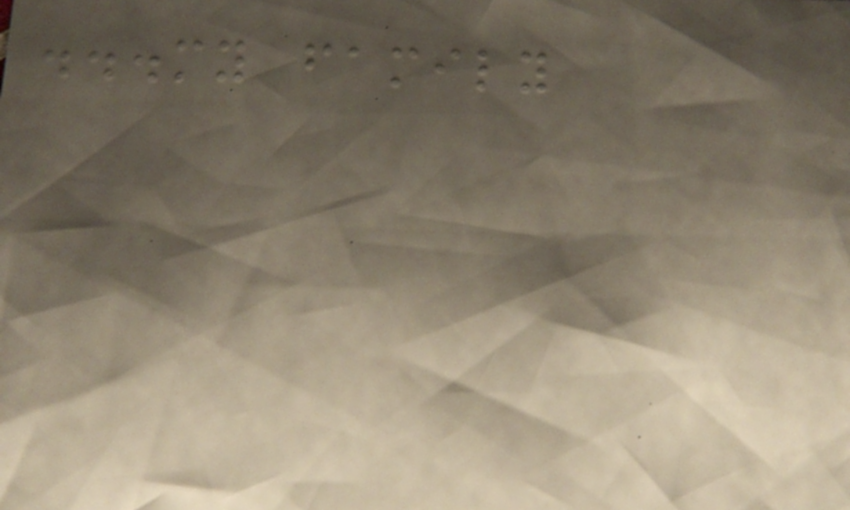...my family
